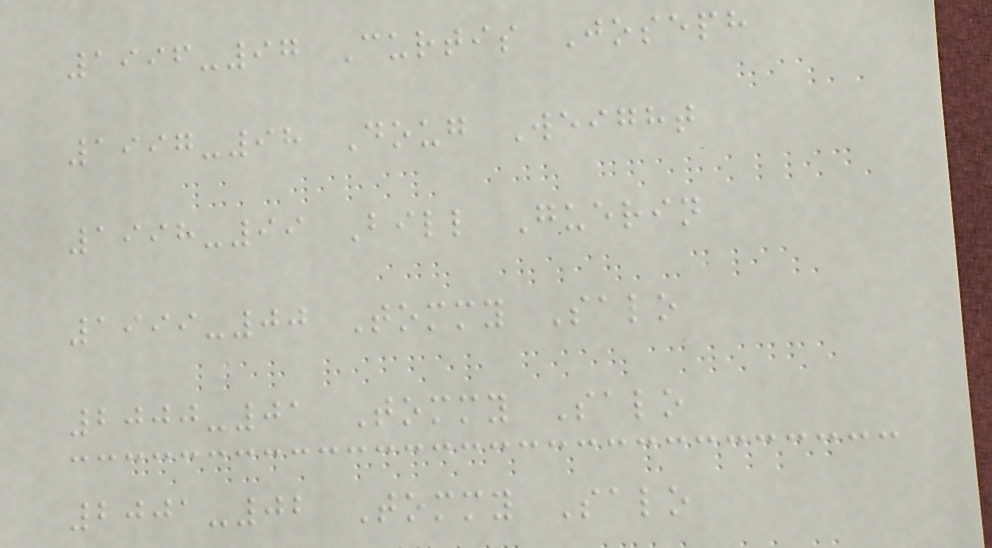1996-97 Curtis Joseph
1997-98 Doug Weight
1998-99 Bill Guerin
1999-00 Tommy Salo
2000-01 Tommy Salo
2001-02 Tommy Salo
